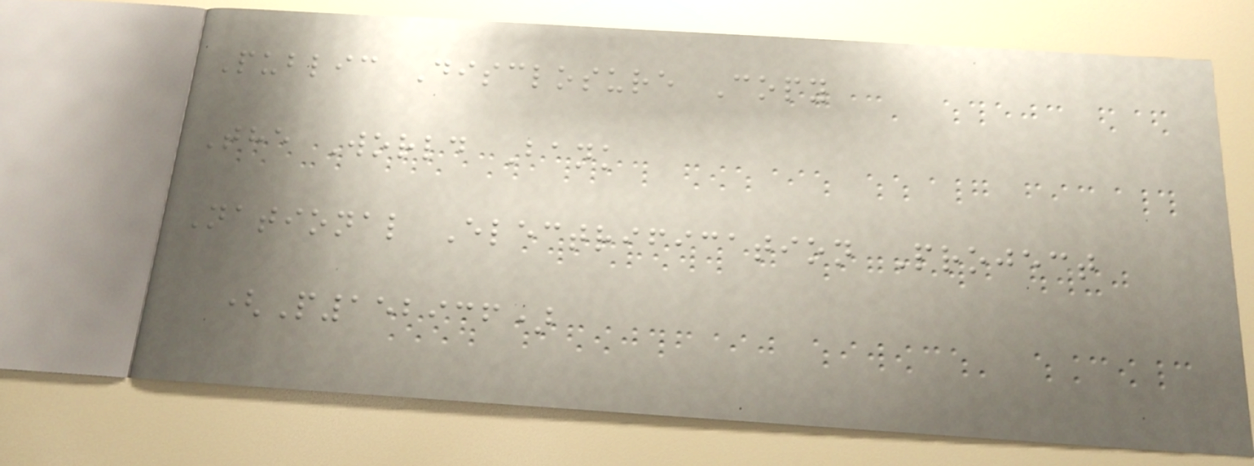Public Disclosure Copy
The World Bank
National Electrification Project
(P152936)
